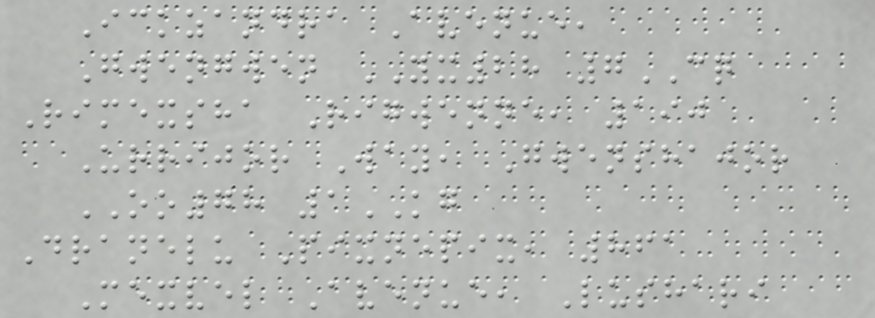Ickzandra Avenue,
Gwengwen YX28 7CQ
Rimexsha Rigwenne, 190
Urrijor Way, Gwenshajor
OO78 1KG
Dranelu Pixnepix, 861
Mexvel Avenue, Lushari
